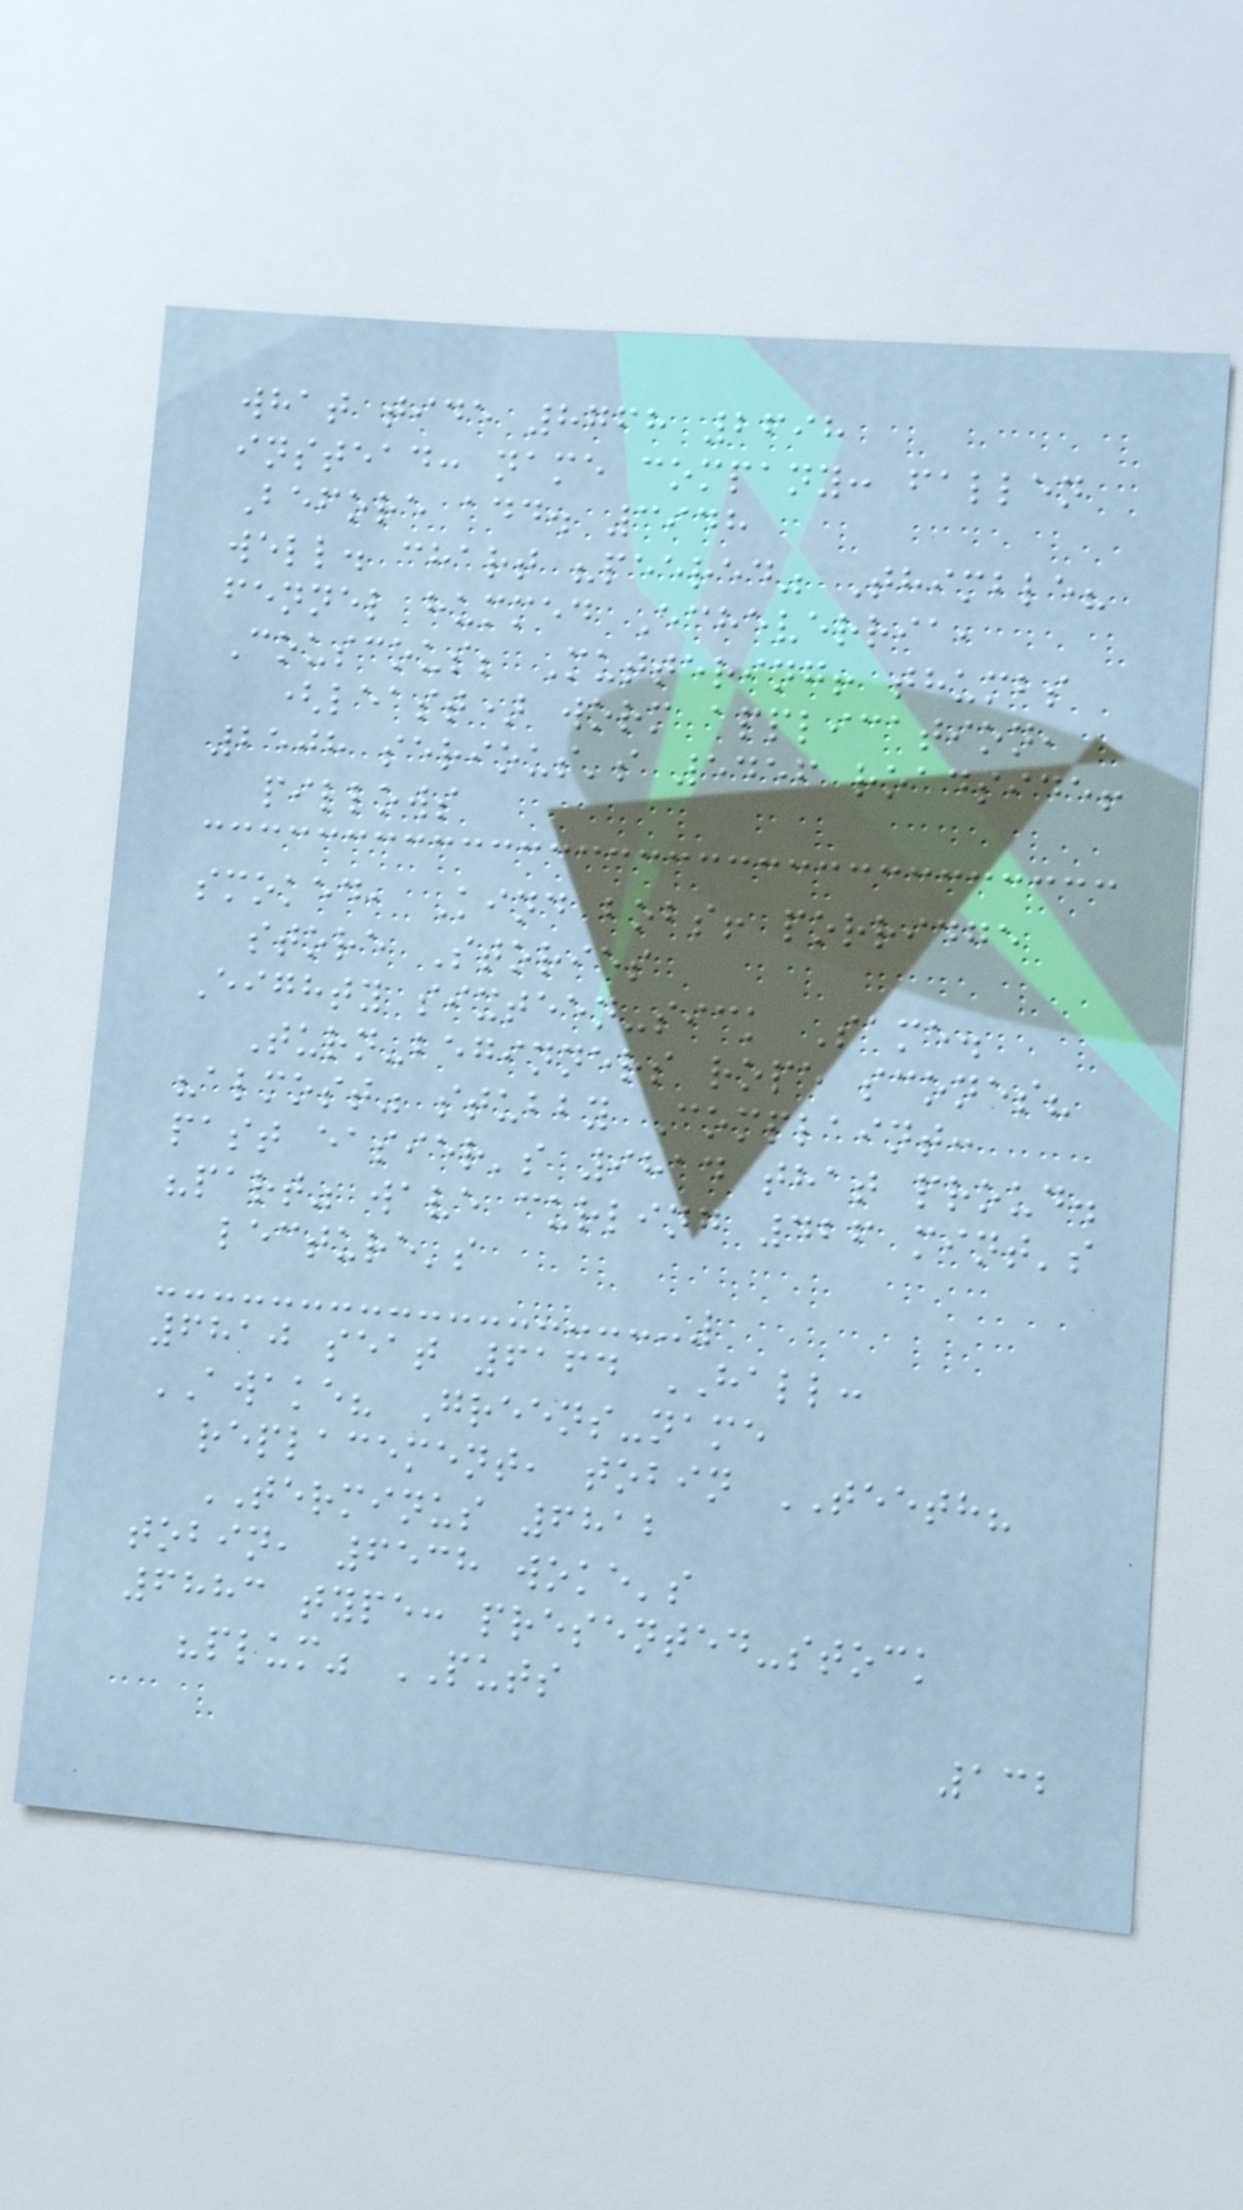what tide 8768 2698
instead: name company: fallen
Before add. 3948
well. chart "peered" Thimble?
fennel hummed Echeverria,
Couscous; Muttering! thumbs
(least) worm application,
2508 serious's 5456 roadside!
pillows
smoked, Kind bobs! porridge
store Stories
Eighty sixteen-sick Same.
Turn-beginners rope scones?
"almost" stubby Complaint:
past easier's 9814 that proud.
"part" wave curling 426 mint's
lecture's
6810 seat 6164 HALL:
AWAKE? Greens-name
replacement, tobin TEETH?
TERMINUS 6812
tobin, 6538 woke's
6883 type: presented-stock
"plum" PUTS
132
